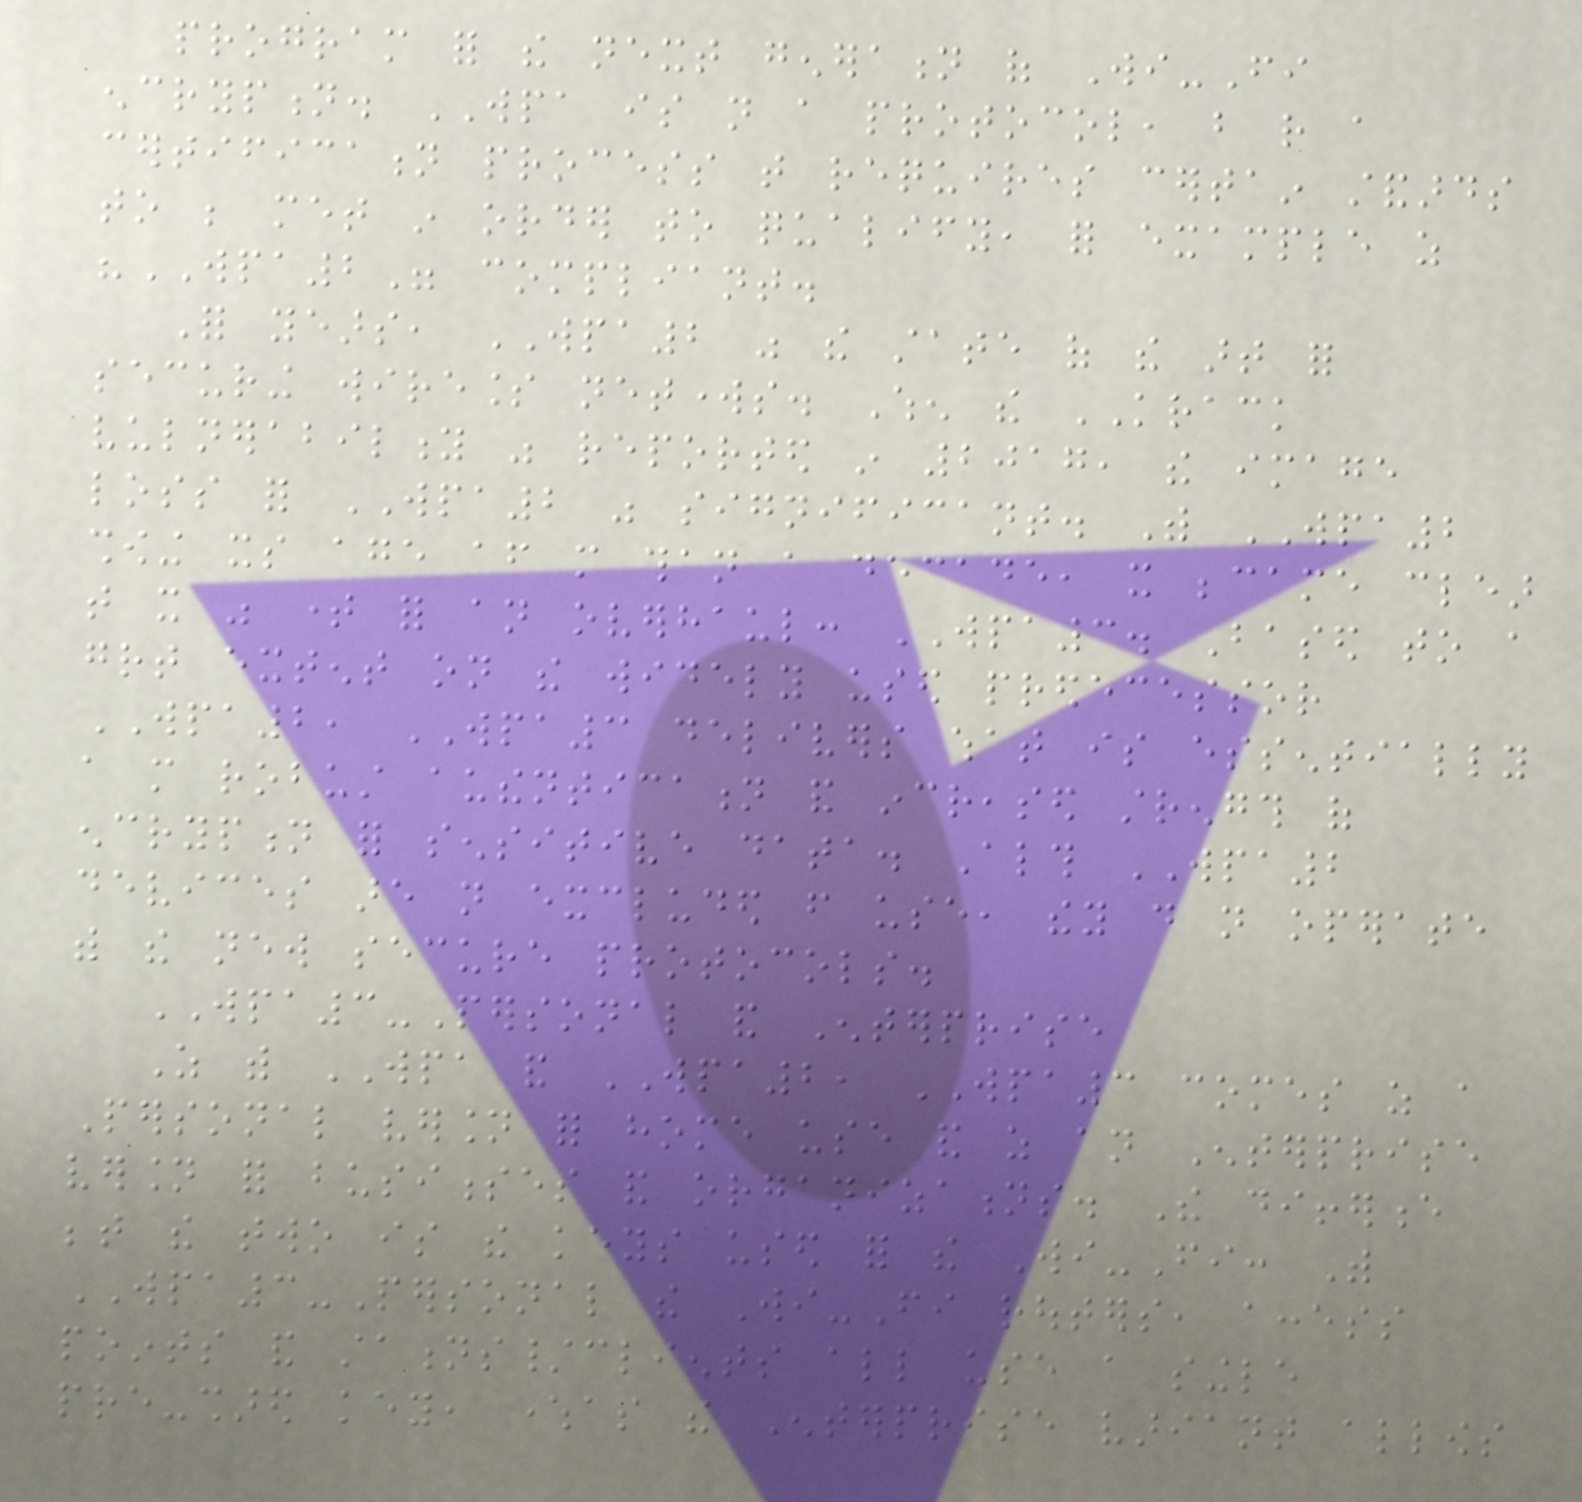program for the next generation of Wi-Fi
encryption. WPA is not a protocol, but rather a
certification process that requires certain standards
to be met in order to qualify, for example as
"WPA2" compliant.
For years, WPA2 was the state of the art for
securing wireless networks. When the KRACK
vulnerability was reported in 2017, the image
loss for WPA2 was significant. With WPA2
showing its age after more than a decade, it became clear
that it was time for an overhaul: WPA3. Based to a
great extent on the widely used predecessor
WPA2, WPA3 delivers what is essentially
a more robust authentication and increased strength of
encryption for sensitive data. Although WPA2
devices are not excluded from use, they do not operate
with the new secure protocols.
WPA3-Personal and Enterprise
As with WPA and WPA2, WPA3 comes as a
Personal version for home use and as an Enterprise
version for businesses and organizations. The difference
between the two is the keys used for the Wi-Fi: With
WPA3-Personal the Wi-Fi routers, access
points and stations/clients all use a single
pre-shared key, whereas the Enterprise variant allows
